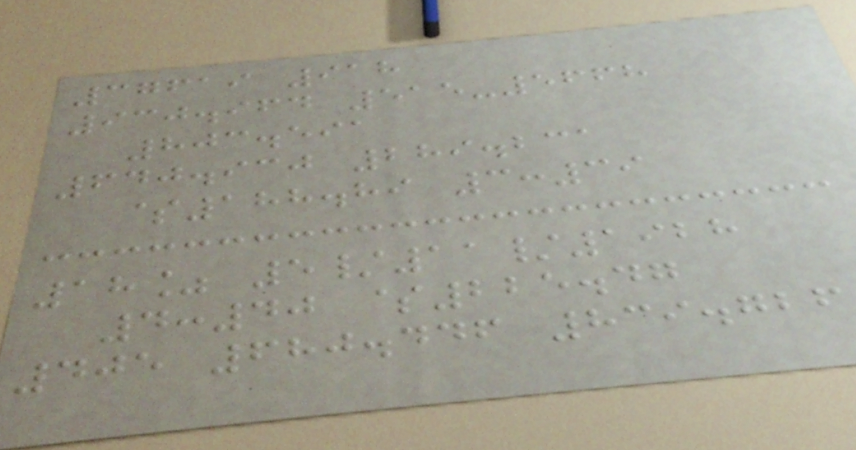37619 918
930.964 515-5668
803.591
640.930 289.231
$188.89 3:39
18% 5/11/1928
4:40 $225.47
405 680.446 839.726
